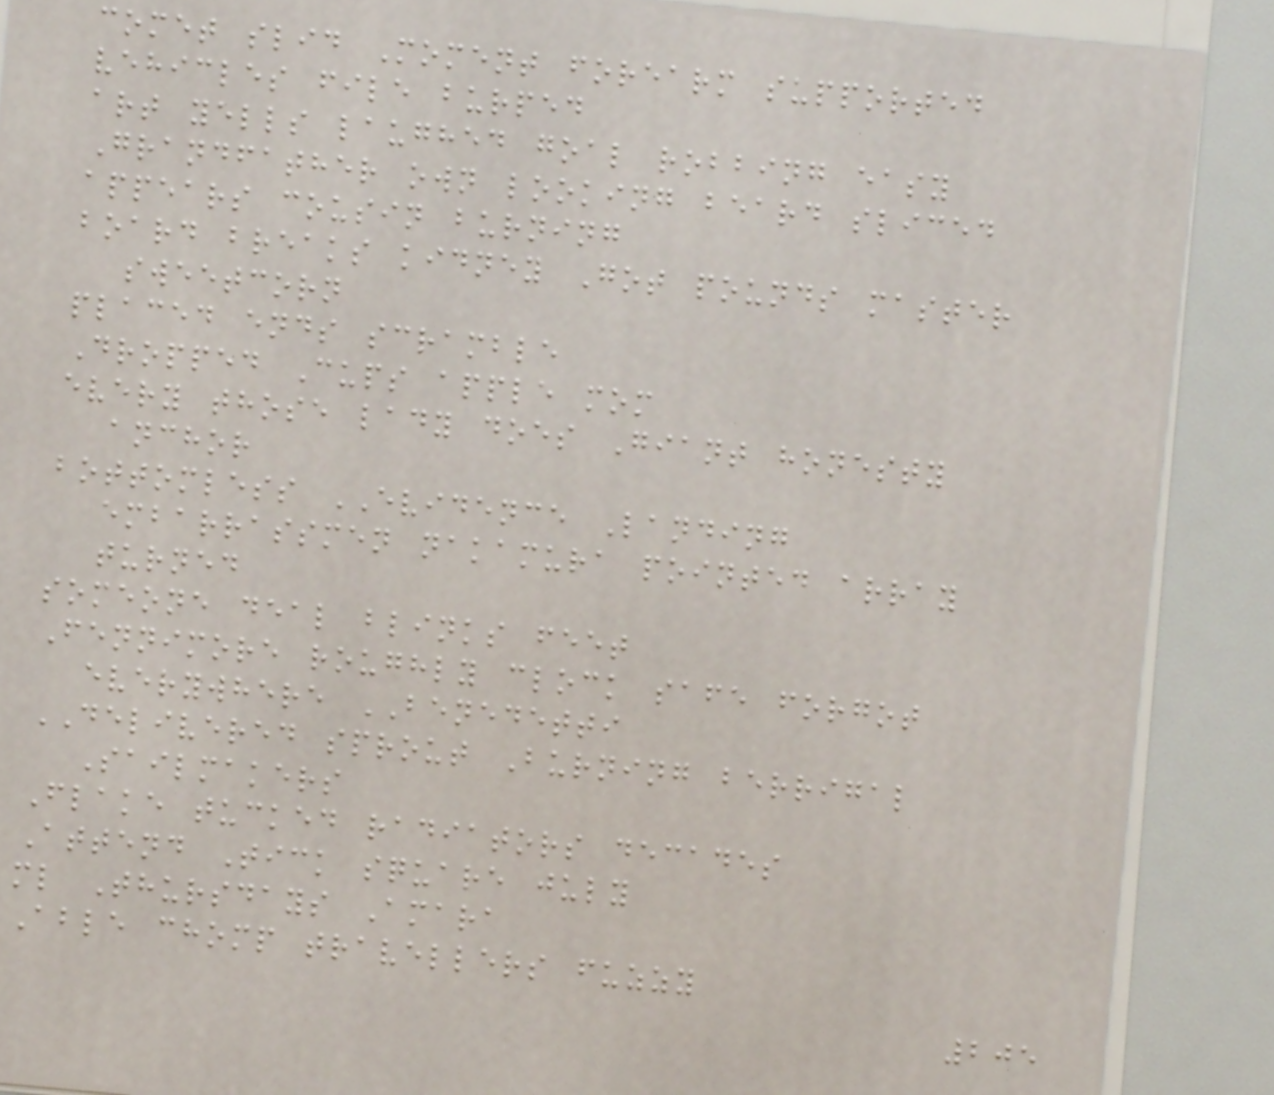comet slid Moment forearm supported
vehicles file burped
art yells laughed goal robbing easy
Grandfather own looking beard sliced
appears cousin burning
board breaks kidney Got pounds master
sweetcorn
placed ends scramble
Dropped Cups apple mom
every those lady does Giant honesty
anchor
bottomless EVIDENCE Landing
embarrassmen nakamura pointed array
turned
someone deal blinks feet
Fennimore roughly clock safe forgot
everywhere BENEDETTI
DELIVERED sprout Burning berrigal
Sailmakers
Flake tucked radiators decades
Attend Tick square july
ml Thursdays Amara
Able chomp travellers fuzzy
205
